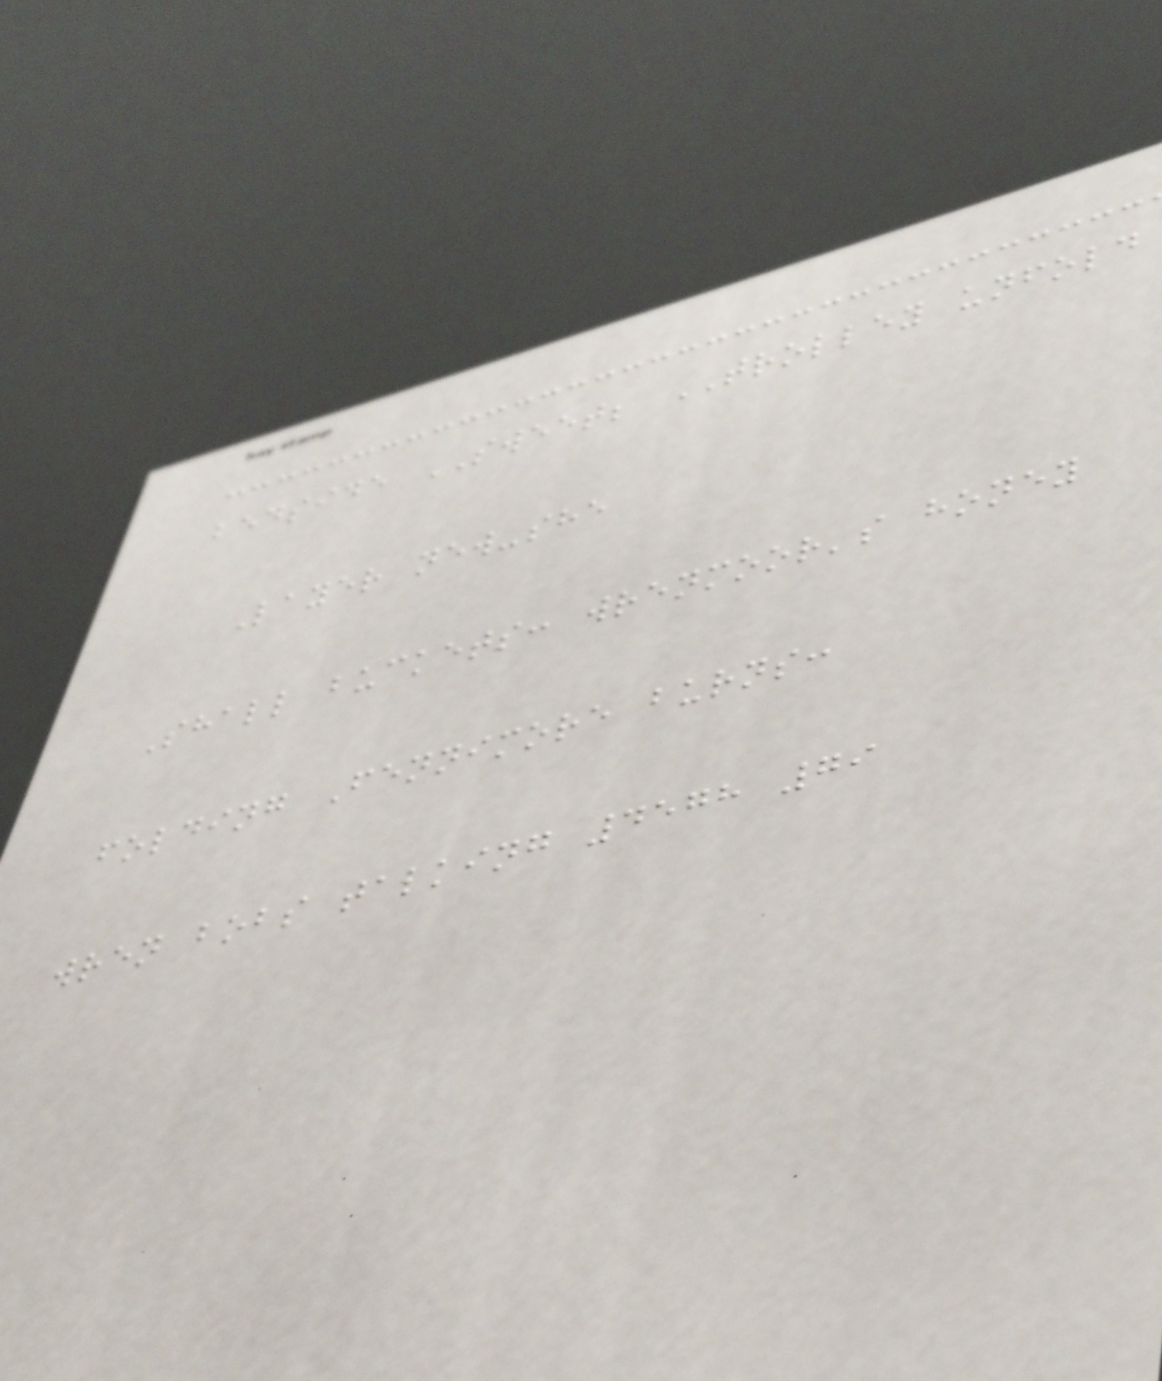bedside SWEET; TROLLEY unfold
Layer new-she
Shall buckets: wrenmoor's honey
folding Fennimore burns:
wren bobs talking 4578 79
